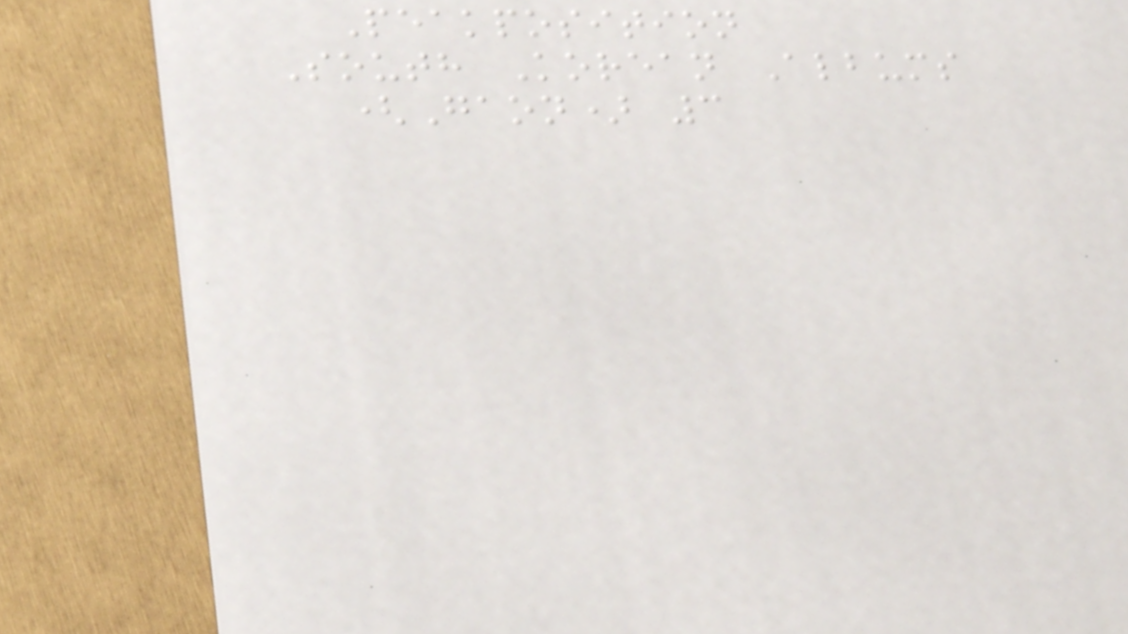Peakposition
South Korean Albums
(Gaon) 3
